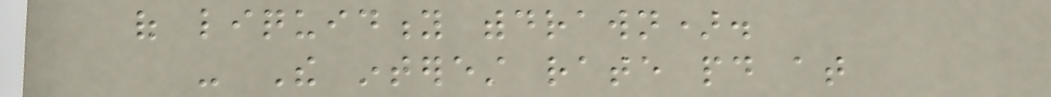of liquidity withdrawn).
- The interest rate paid at
